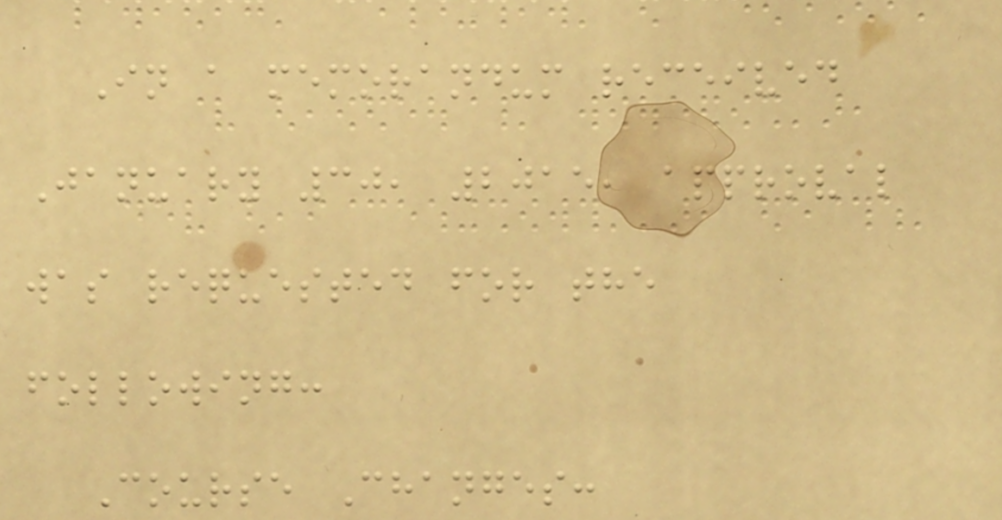In a memorandum received
January 30, 2015, approval
was requested for the
following:
Course Changes:
